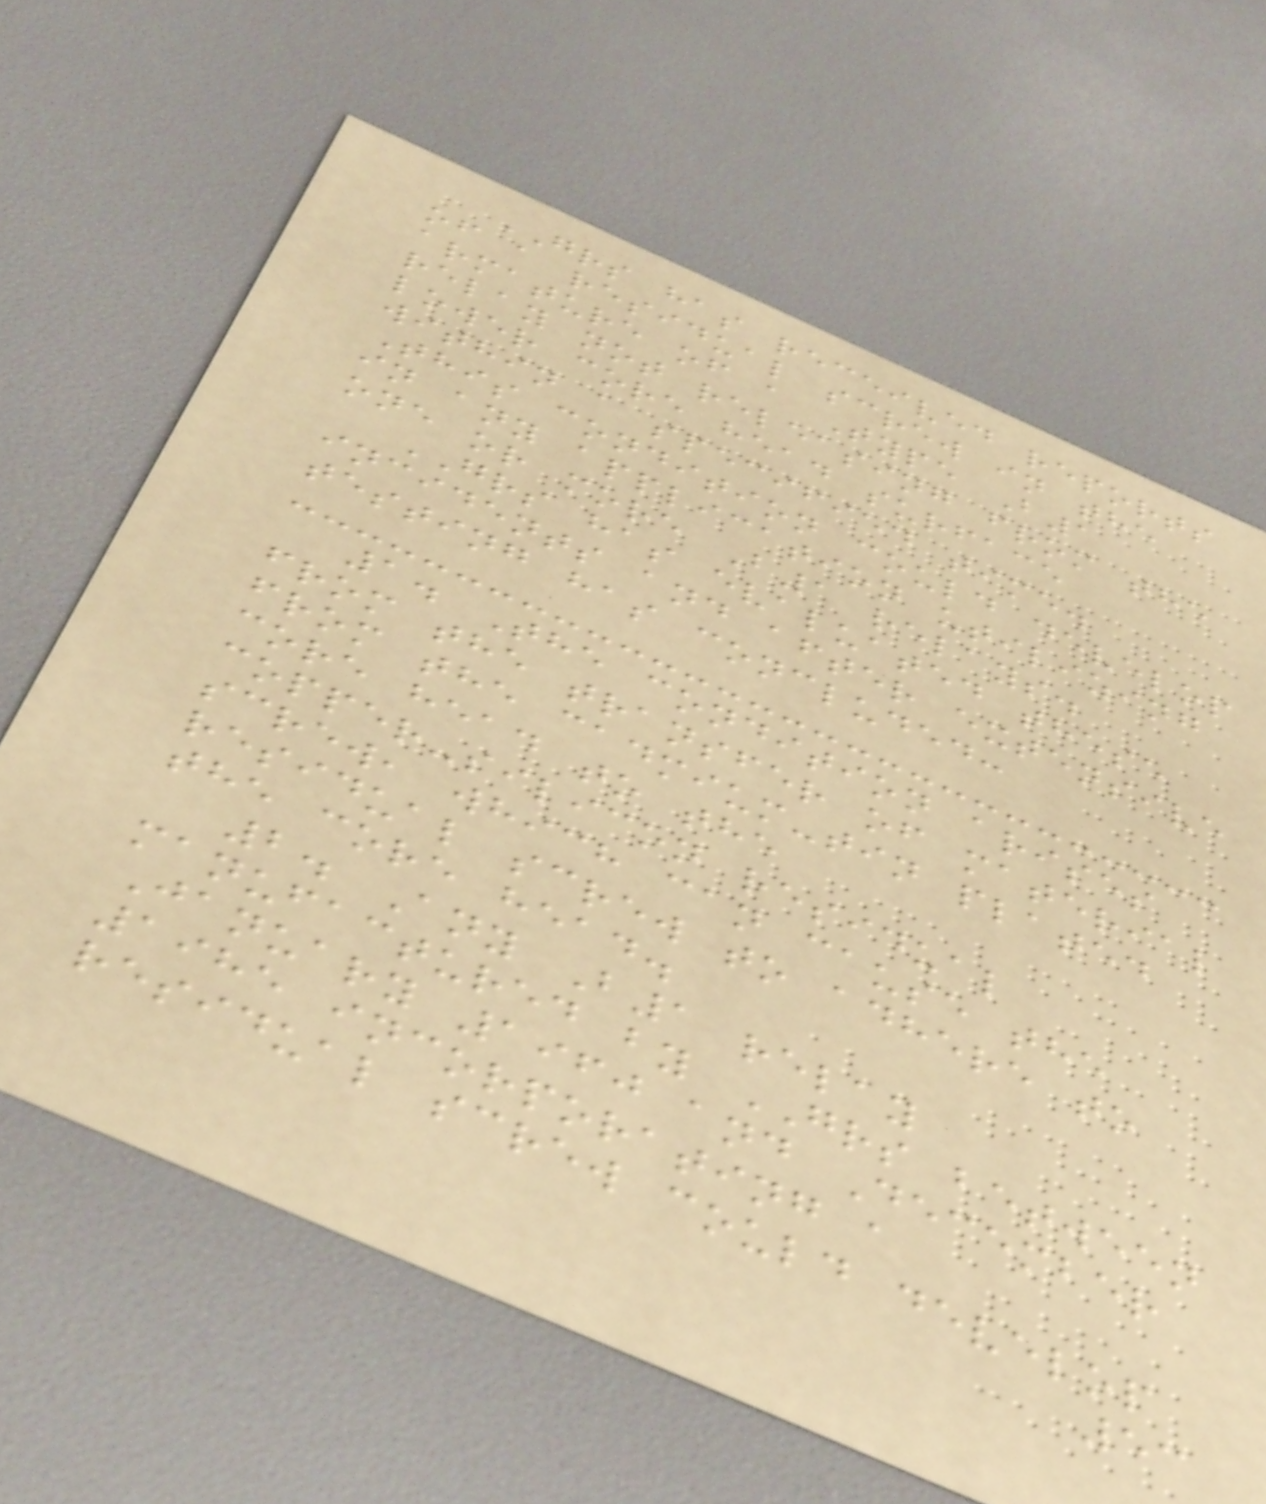GRS has received reports
of a residual screw in the
armature of a Type B1
relay not releasing from the
lower core head surface
within a specified time.
This condition could develop
in any application utilizing
one or more B1 relays.
GRS has evaluated these
incidents and after extensive
testing has concluded:
1. The condition arises
from the transfer of material
from the cadmium-tin plated
core head to the
copper-silicon residual
screw, which can cause the
residual screw to adhere to
the core head.
2. Any B1 relay
manufactured by GRS between
January 1960 and December
1985 incorporating a
residual screw could develop
53
